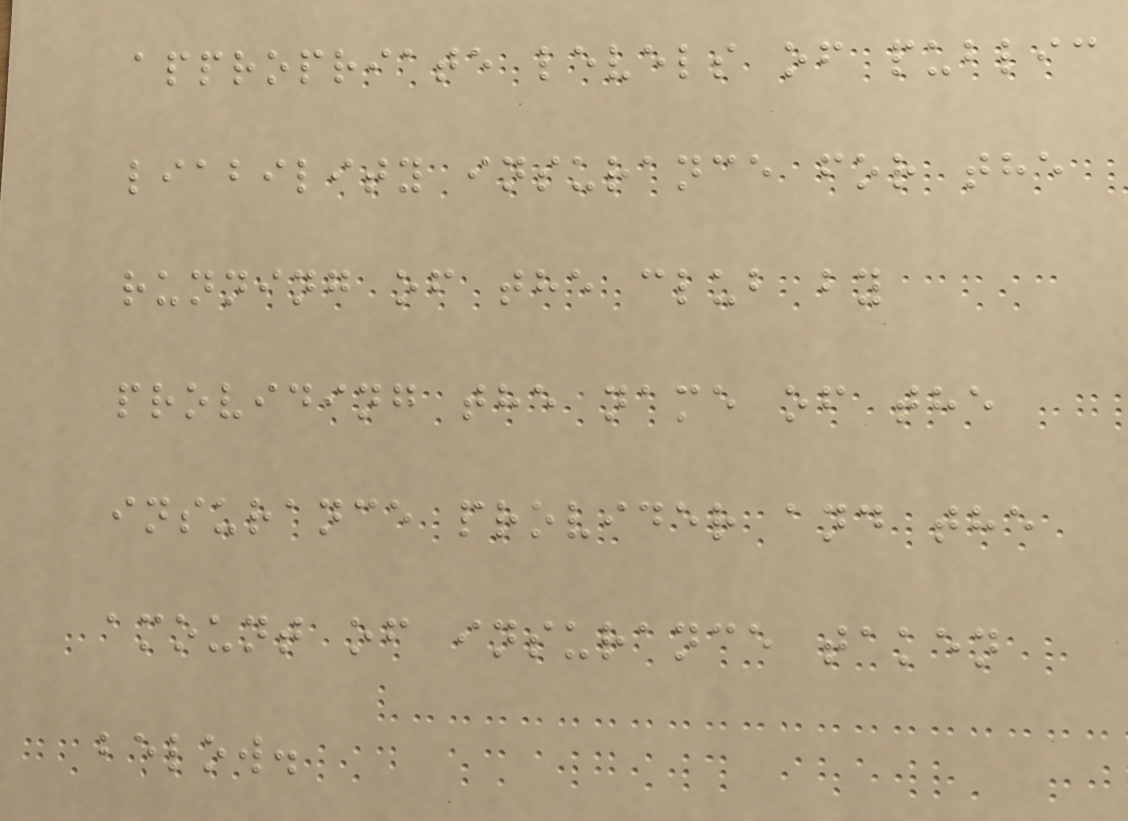appropriate levels of public
liability insurance for the
running of the club by
providing the name of the
insurance provider and the
amount of insurance taken
below.
